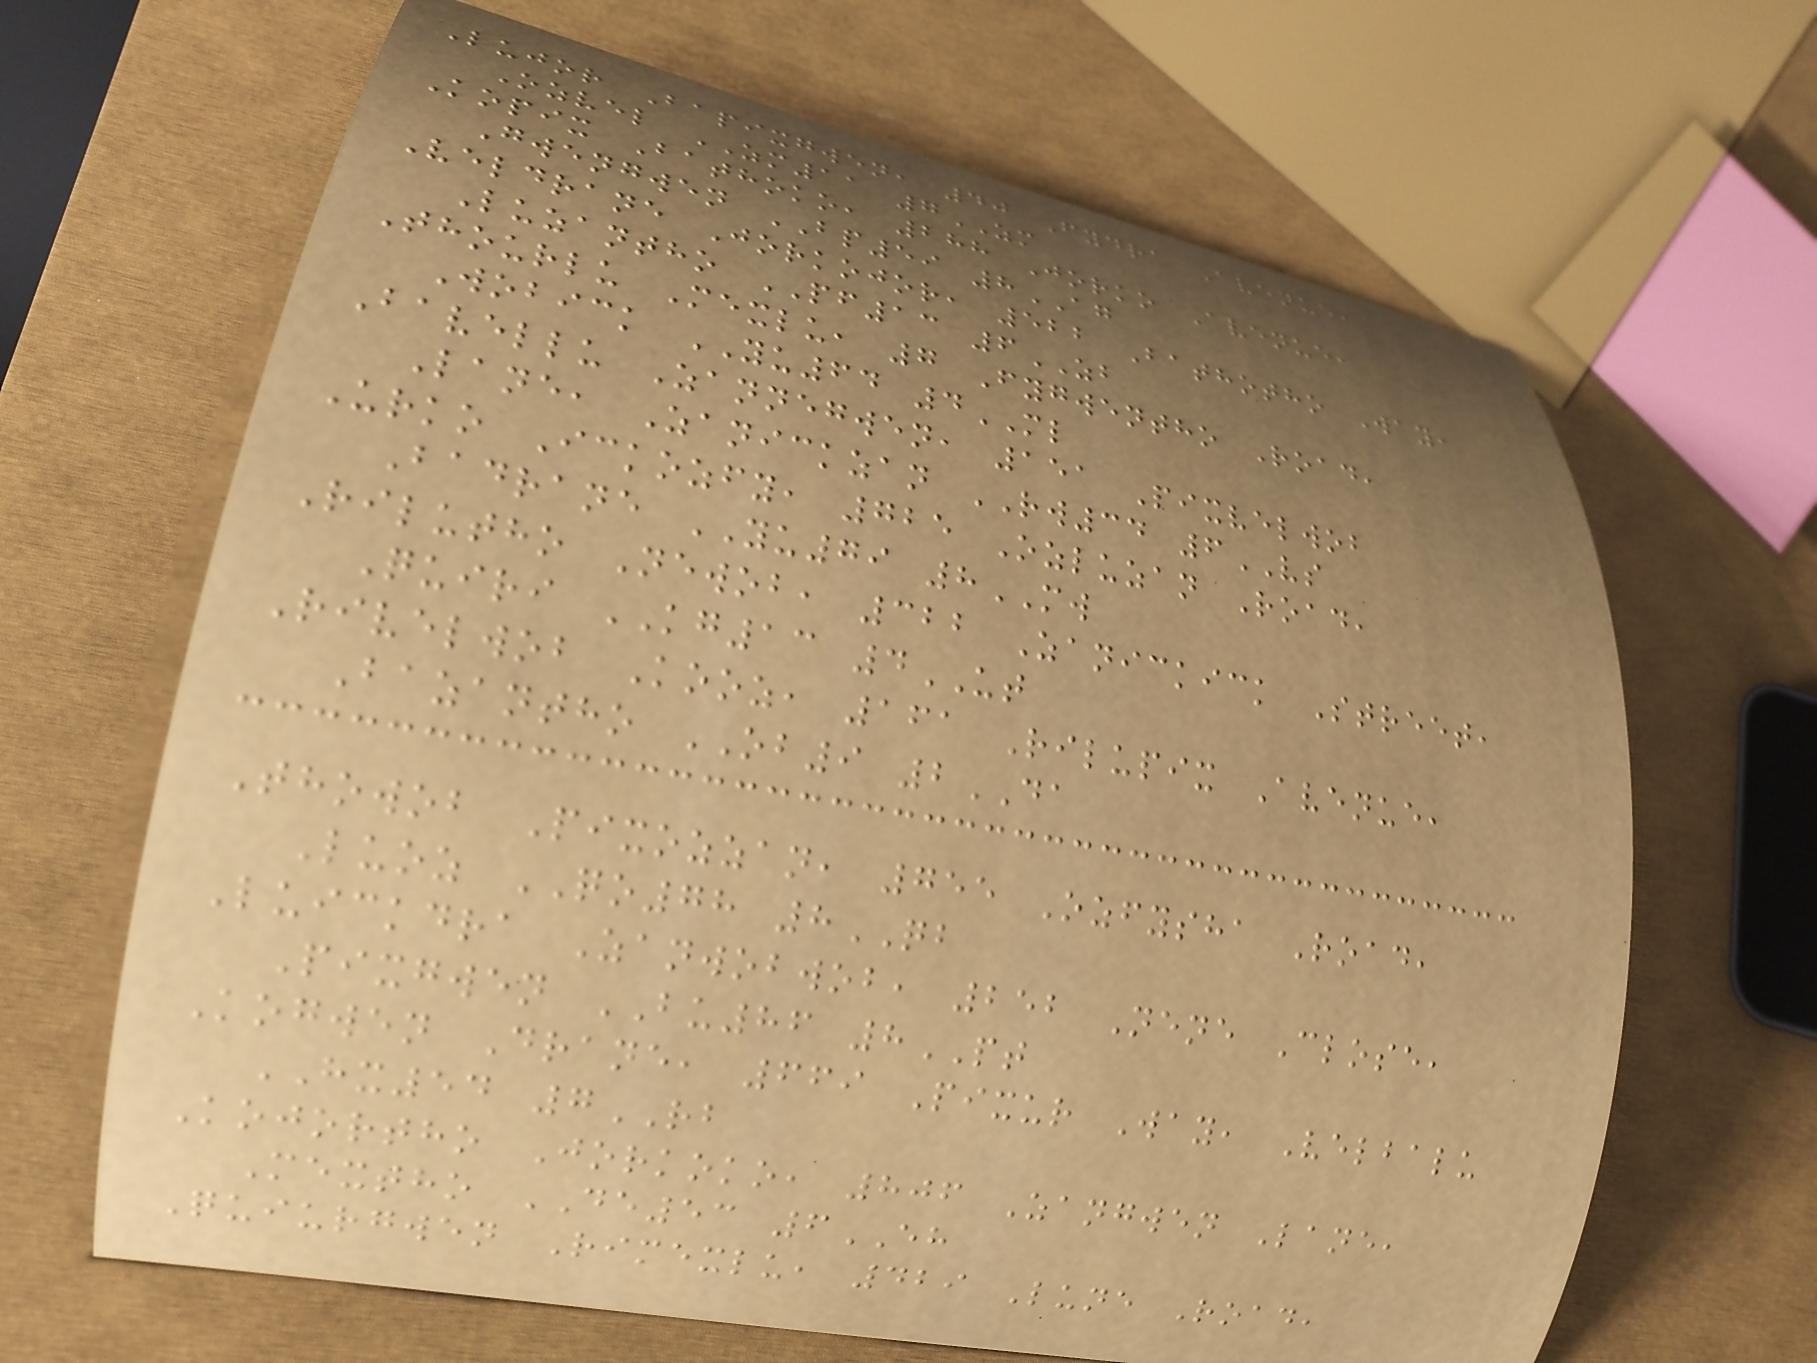Lujor Bapixgwen, 40 Fydra Avenue,
Ozvel ZM11 7ZM
Kopix Bathoko, 288 Jorko Avenue,
Gwengwen BP59 8AG
Veldrane Jorkojor, 522 Bathotho Way,
Luzantho PF13 6ZB
Thourlu Mexlu, 7 Fygwentho Road,
Wobick YU64 4ML
Bavellu Zannegwen, 151 Pixvelwob
Lane, Zanickzan RW34 6VS
Urko Ickozfy, 725 Ozluzan Road,
Badrane YU79 8MW
Rilutho Newob, 322 Zanickick Street,
Quiri KG13 4UT
Rivelwob Kooz, 161 Rilupix Avenue,
Bazantho OB9 2DA
Thowob Pixozzan, 755 Ozfysha Road,
Luoz QO78 8QB
Luickdra Zanwobwob, 252 Nene Close,
Pixgwen BU86 8PT
Kogwen Drane, 669 Pixur Way, Velbalu
HX54 7RB
Kojortho Jorkoko, 806 Zangwen Lane,
Mextho DE53 6EH
Quiurgwen Rimexlu, 429 Lune Road,
